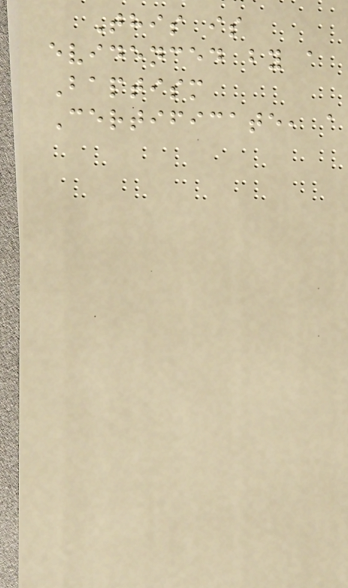This is
evidenced by a
Baptism
Certificate, a
